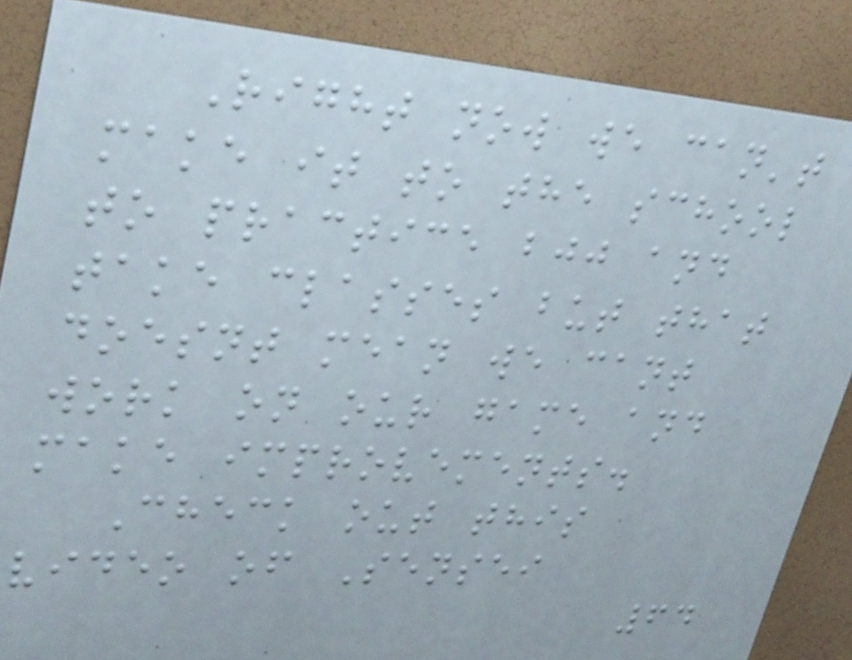Right now we can't
make it to the school
to practice bjj and
take classes but that
doesnt mean we cant
work on our game and
make improvements.
Check out this
video of Sensei
64
